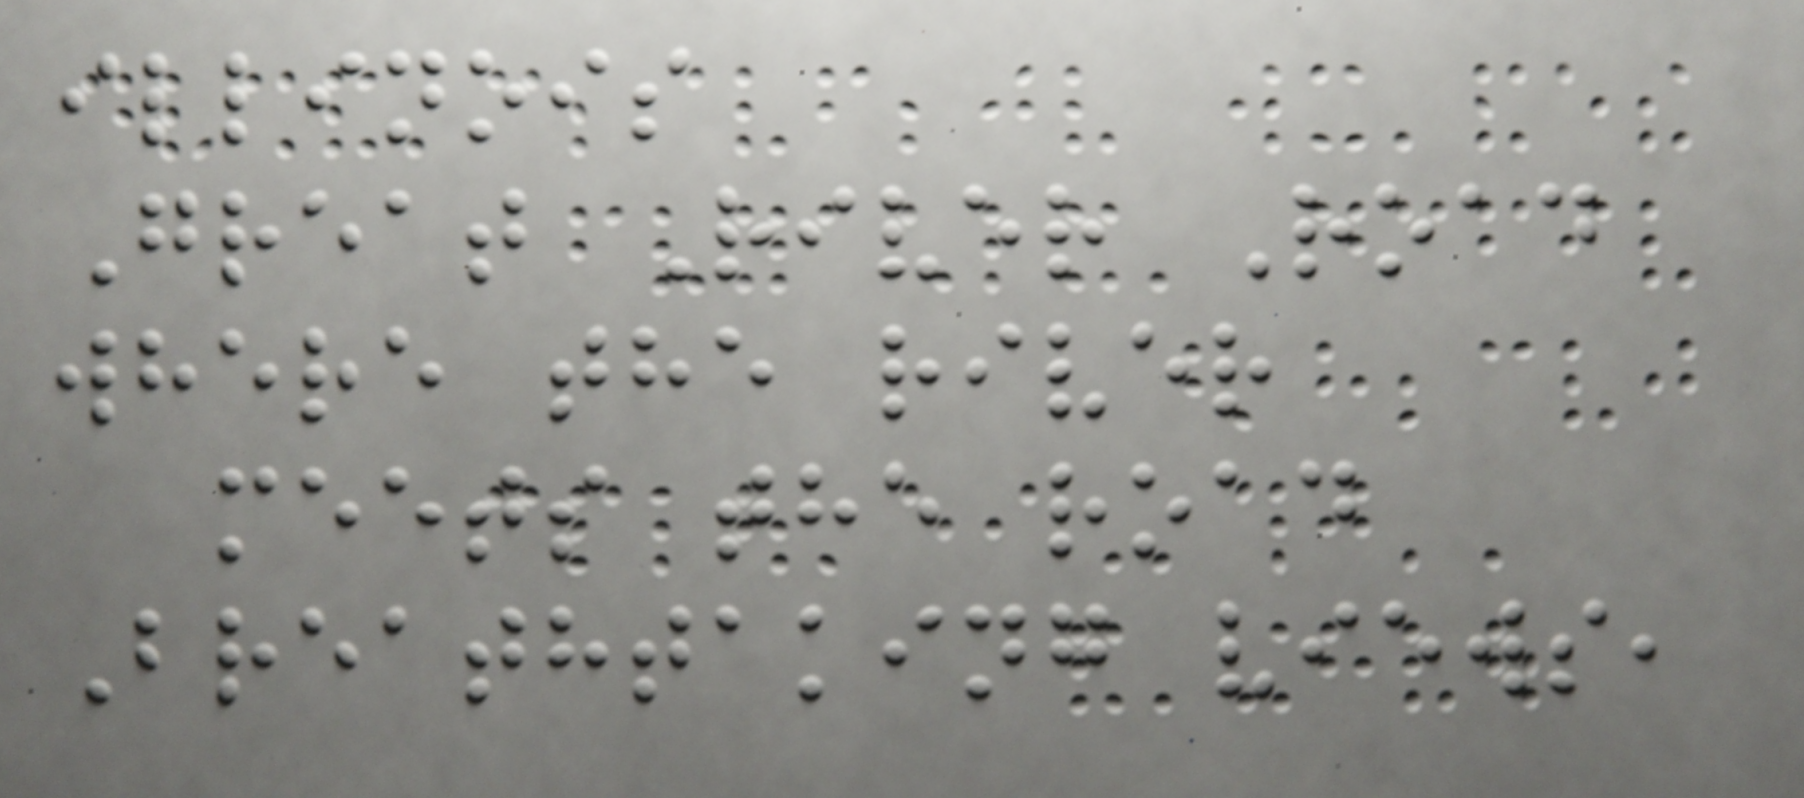illinois
Great River Road
where the river
meets the road
Breathtaking views,
